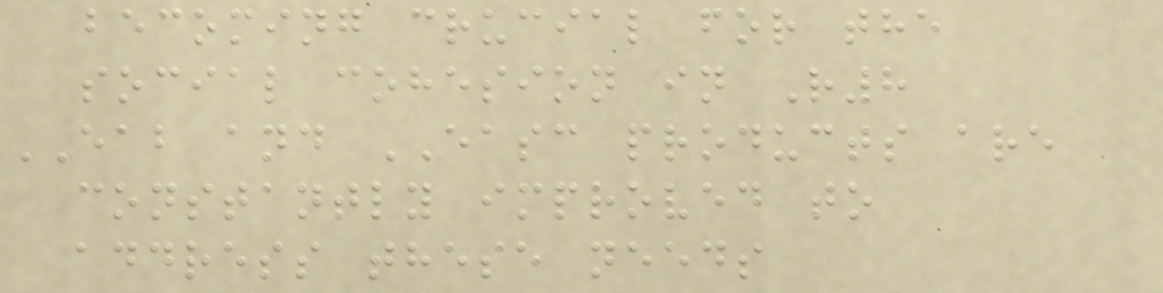becoming crucial for the
social cohesion in R8
EAB and EASC products are
constantly improved to
address these needs
